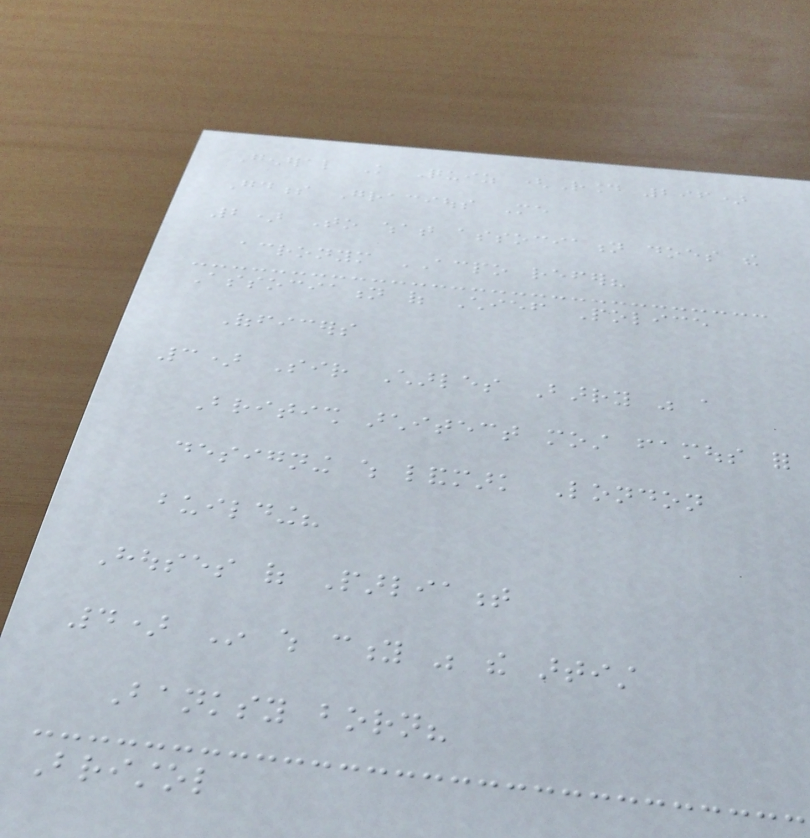General Knowledge Quiz (Round 296)
Goodness Gracious Me
2) To what association does the
acronym ACPO refer?
Association of Chief Police
Officers
3) Sir Charles Barry was a
British architect most famous for
designing which landmark London
building?
Houses of Parliament
4) In which city was the artist
Banksy born?
Bristol
